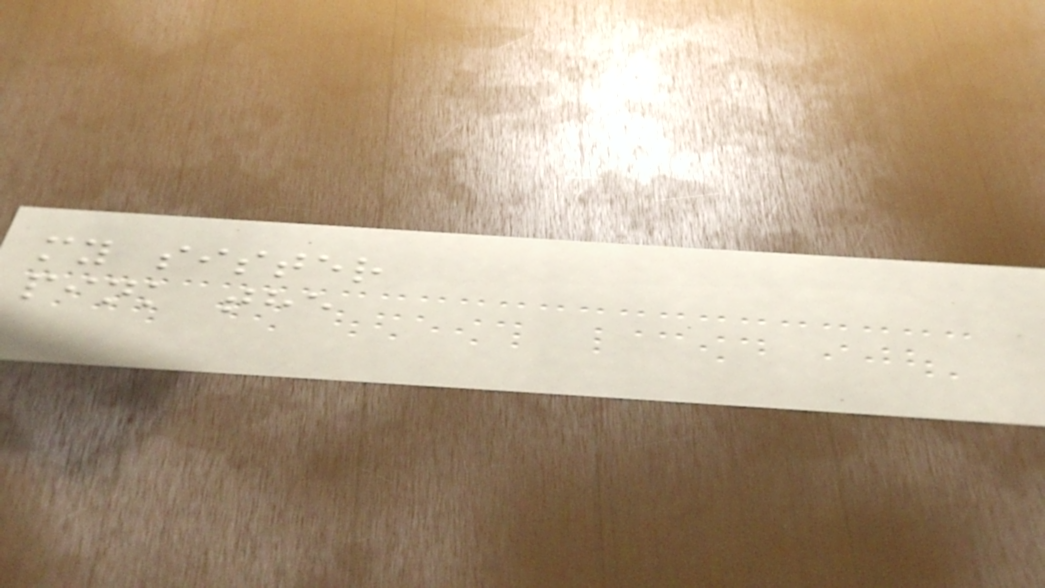my sister
pink the
